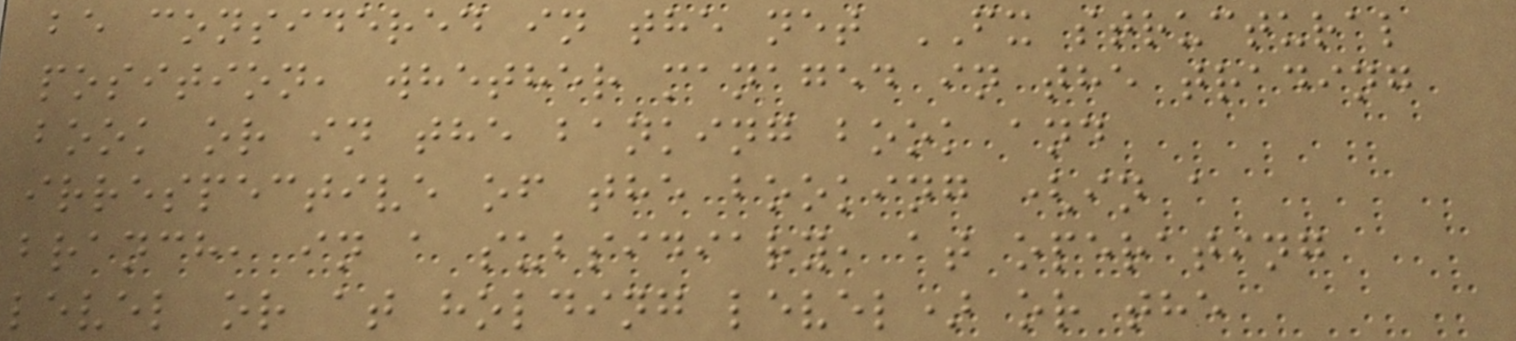be considered in the net FX structural
position, whether managed in the trading
book or in the banking book and
irrespective of the booking (in a
branch, in a subsidiary, at operating
level or at holding level) or the
